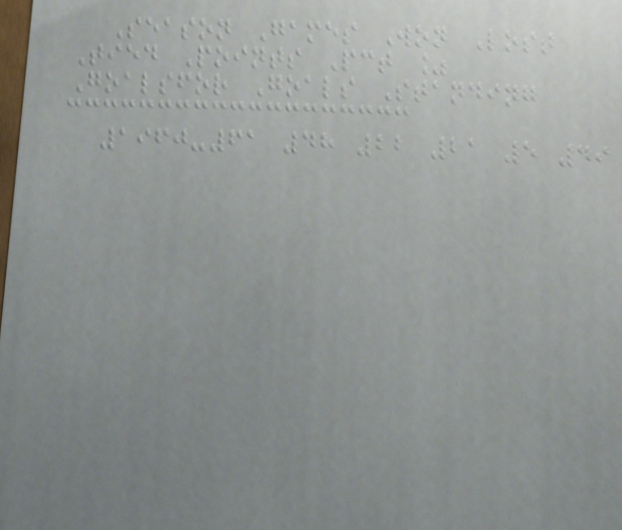Season Games Won Lost
Tied Points Pct %
Goalsfor Goals Standing
1960-61 48 22 21 5 49
